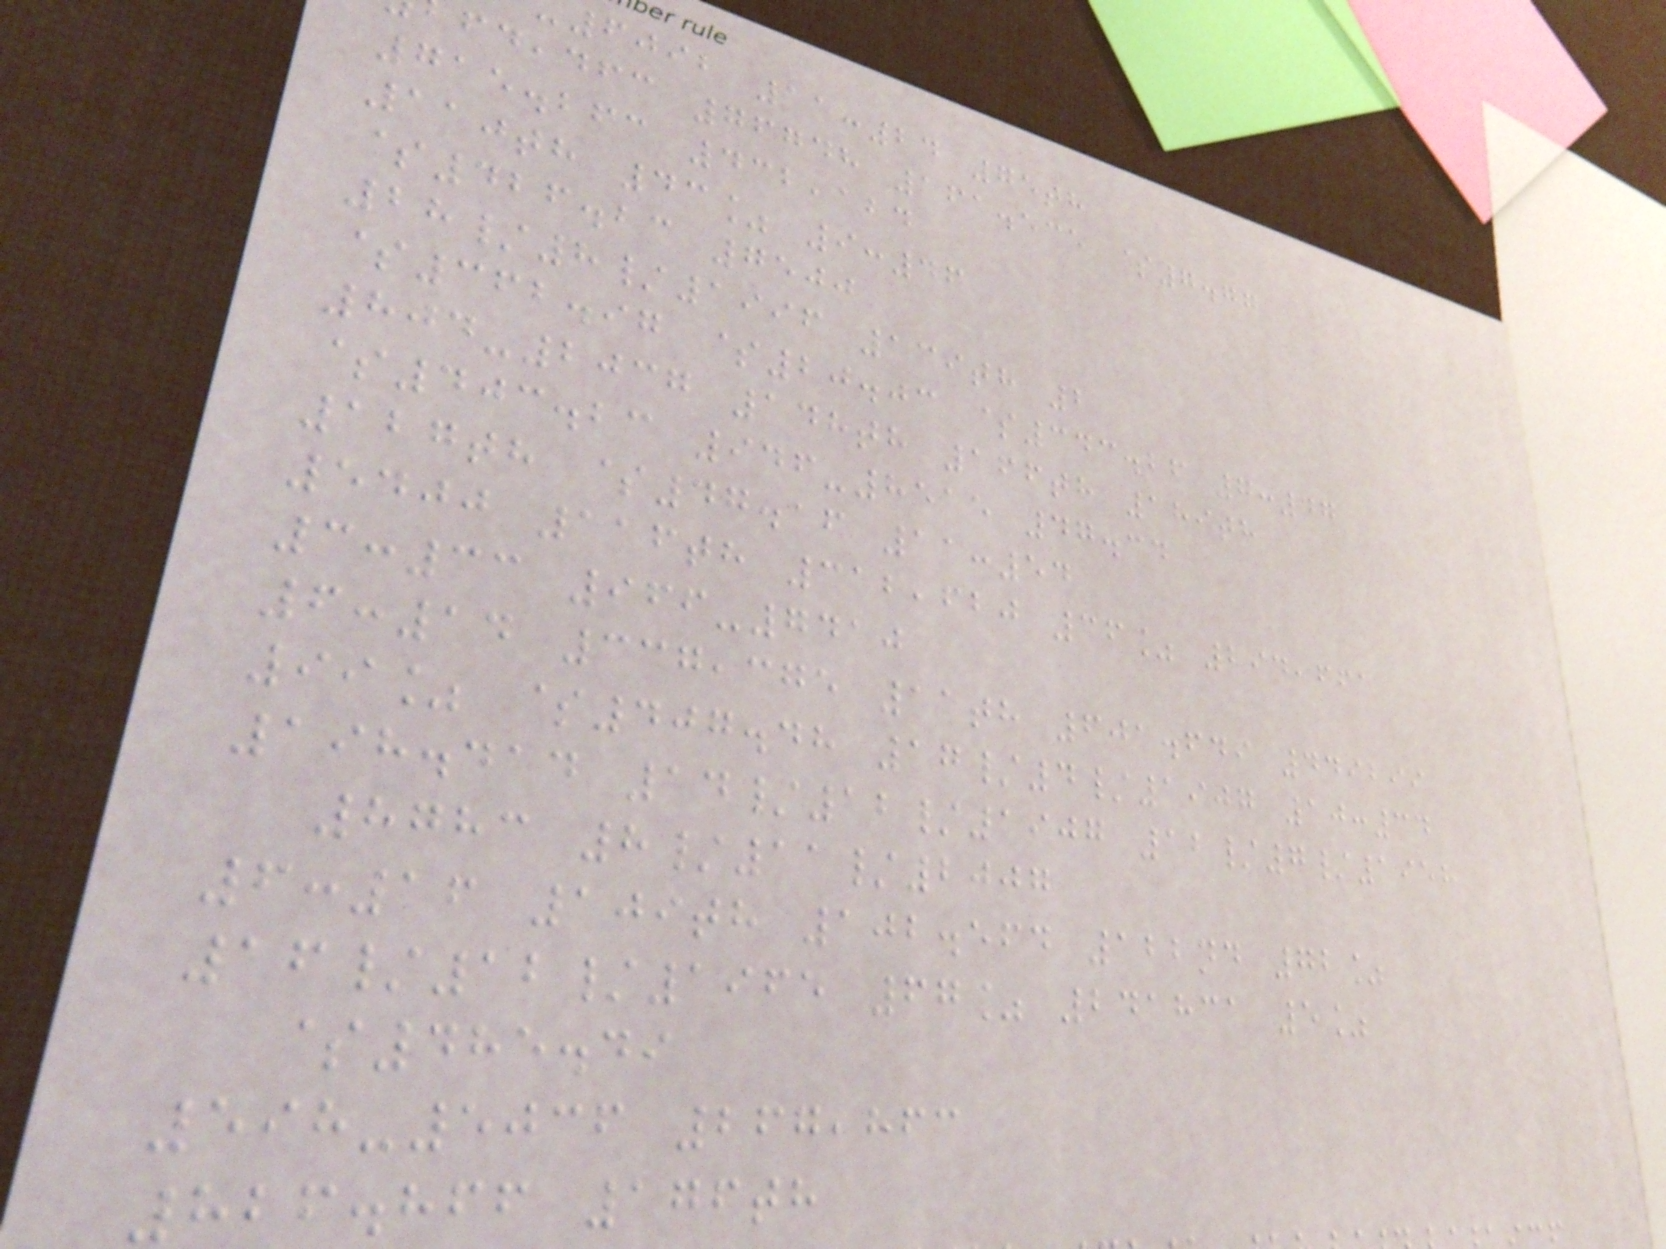6092 11:24 75th
,dfc 76748 161.535 $7.77
715.263 432,124
110th 43% 9:46
$426.23 7500
28/8/1996 139th 2
$362.97 $20.03 $343.26 7:47
804-2037 148th 166th 189th
$403.23 946-8515 47.34
127th $47.16 11:54
5400 116th 312,620 36% 294,661
3:33 966-7410
6:14 337,375 11th 601.649 449299
99% $407.48 17/4/1907 10:34
198.414 14/12/1907 12/7/1958
8783 8/11/2007
6:16 109th 102.564 122nd 72%
16/12/1965 67% 241831 5%
$485.49
598-5036 267,863
826.866 176th
